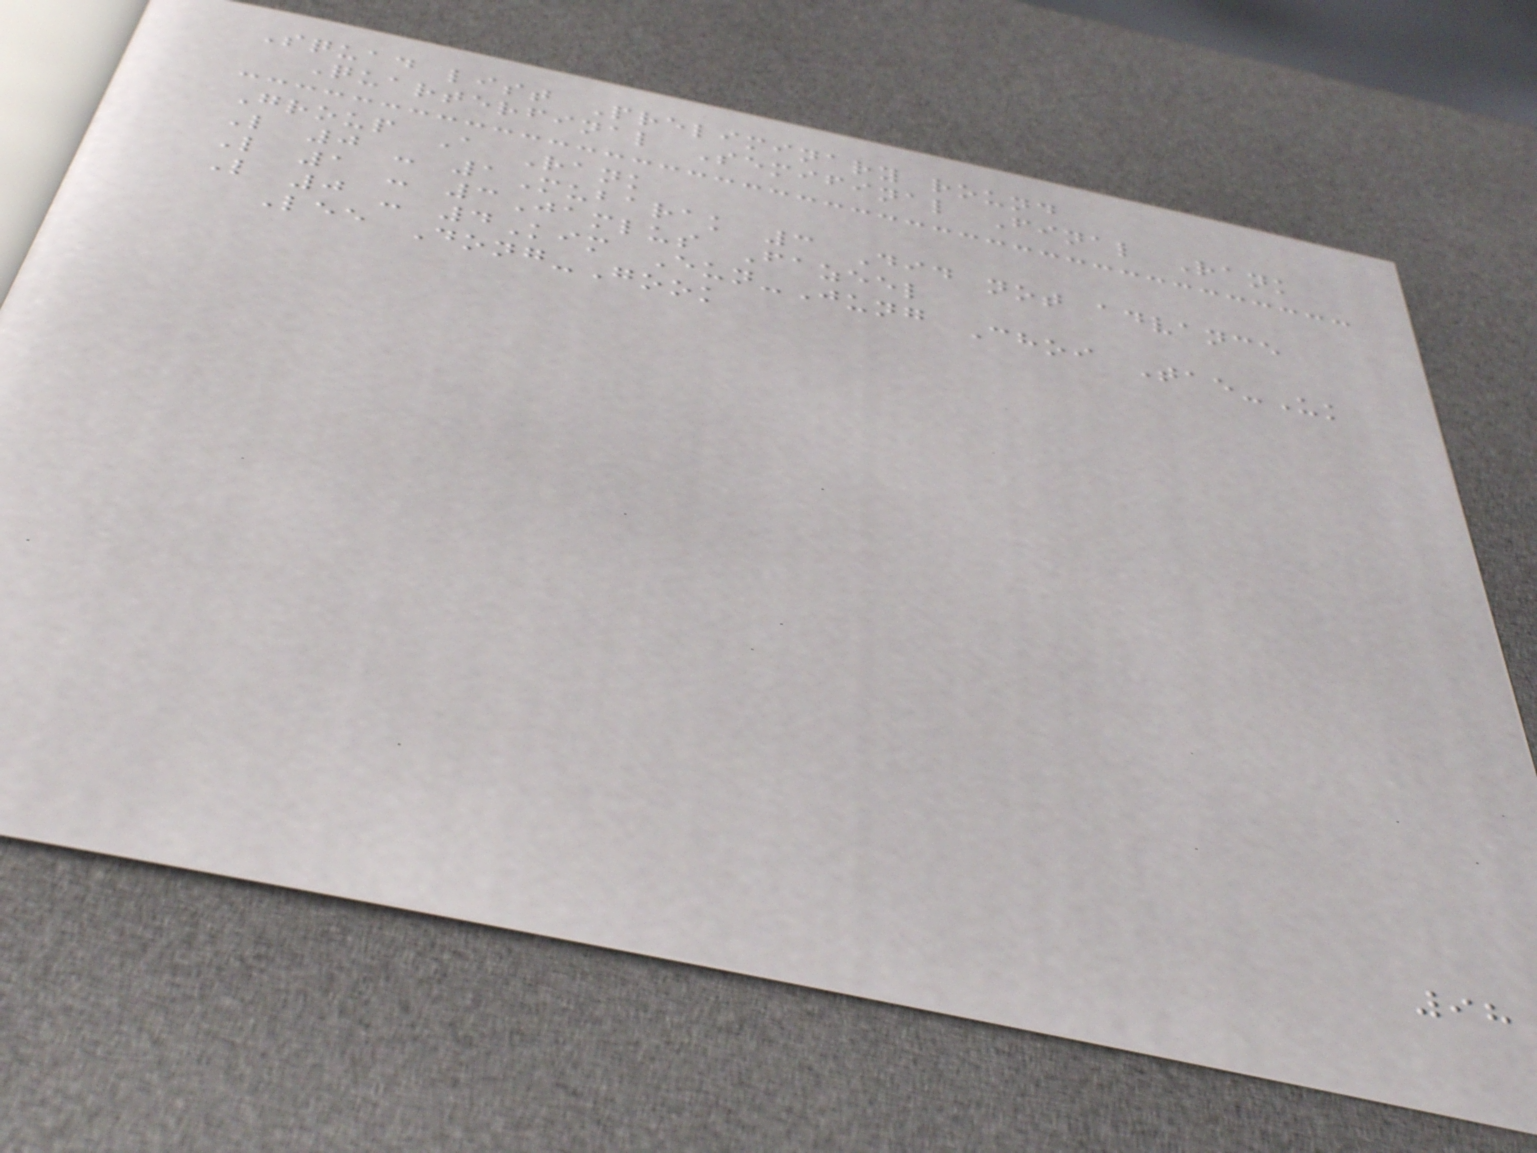Squad list Preliminary round
Quarterfinal Semifinal Final Rank
Group A Rank
L 0 - 1Mubarak 3 Did not advance
L 1 - 3Jamlus Fazeel
L 0 - 4Kim Eun-Jung Choi Tae-Uk
Lee Dong-Gook
98
